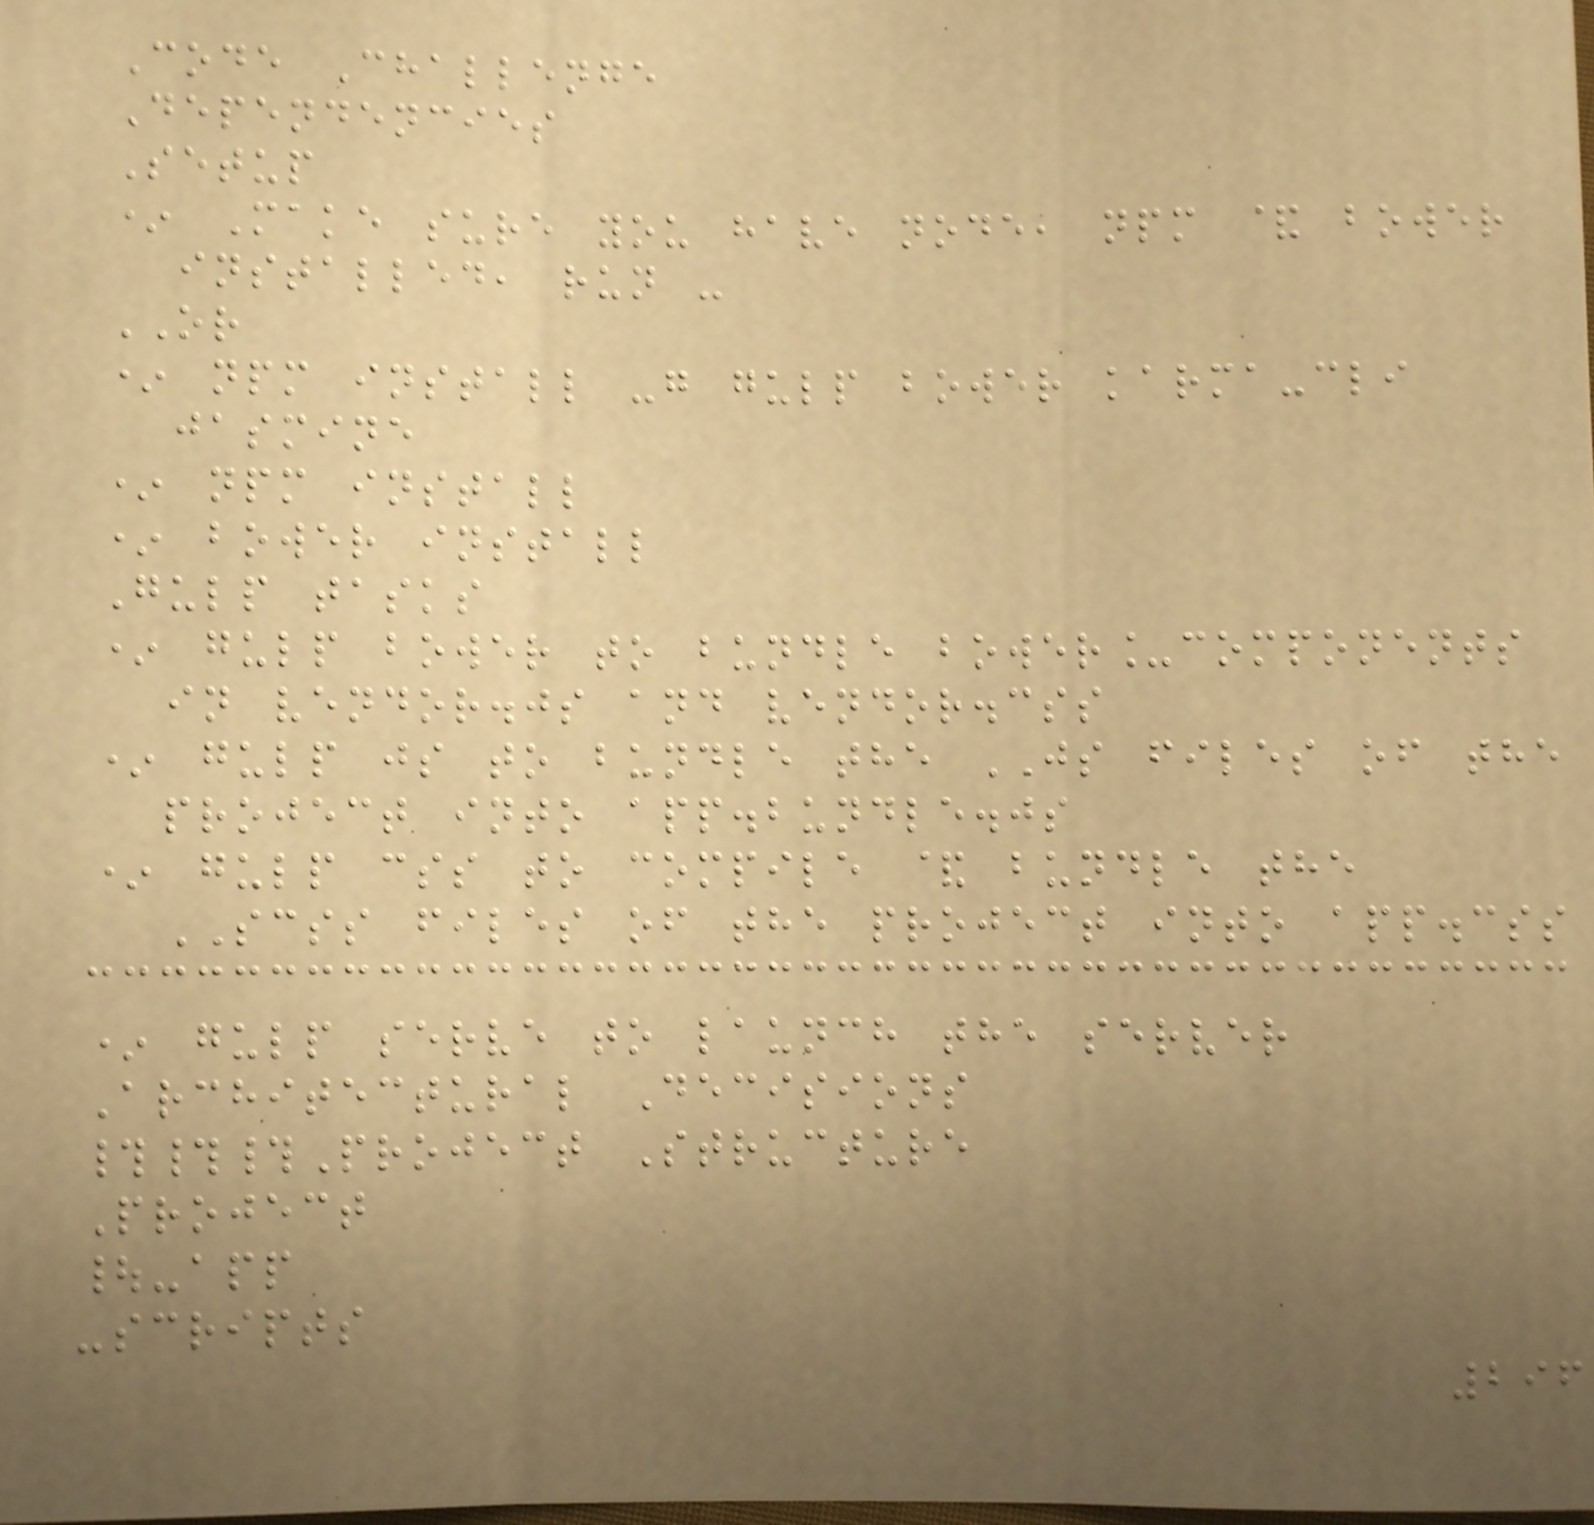Code Challenge
Dependencies
Setup
* Make sure you have node, npm & bower
installed, run -
OR
* npm install -g gulp bower karma-cli
jasmine
* npm install
* bower install
Gulp tasks
* gulp bower to bundle bower_components
in vendor.js and vendor.css
* gulp js to bundle the JS files of the
project into app.bundle.js
* gulp css to compile & bundle the
SCSS files of the project into app.css
* gulp serve to launch the server
Architectural Decisions
###Project Structure
Project
|-app
-scripts
296
